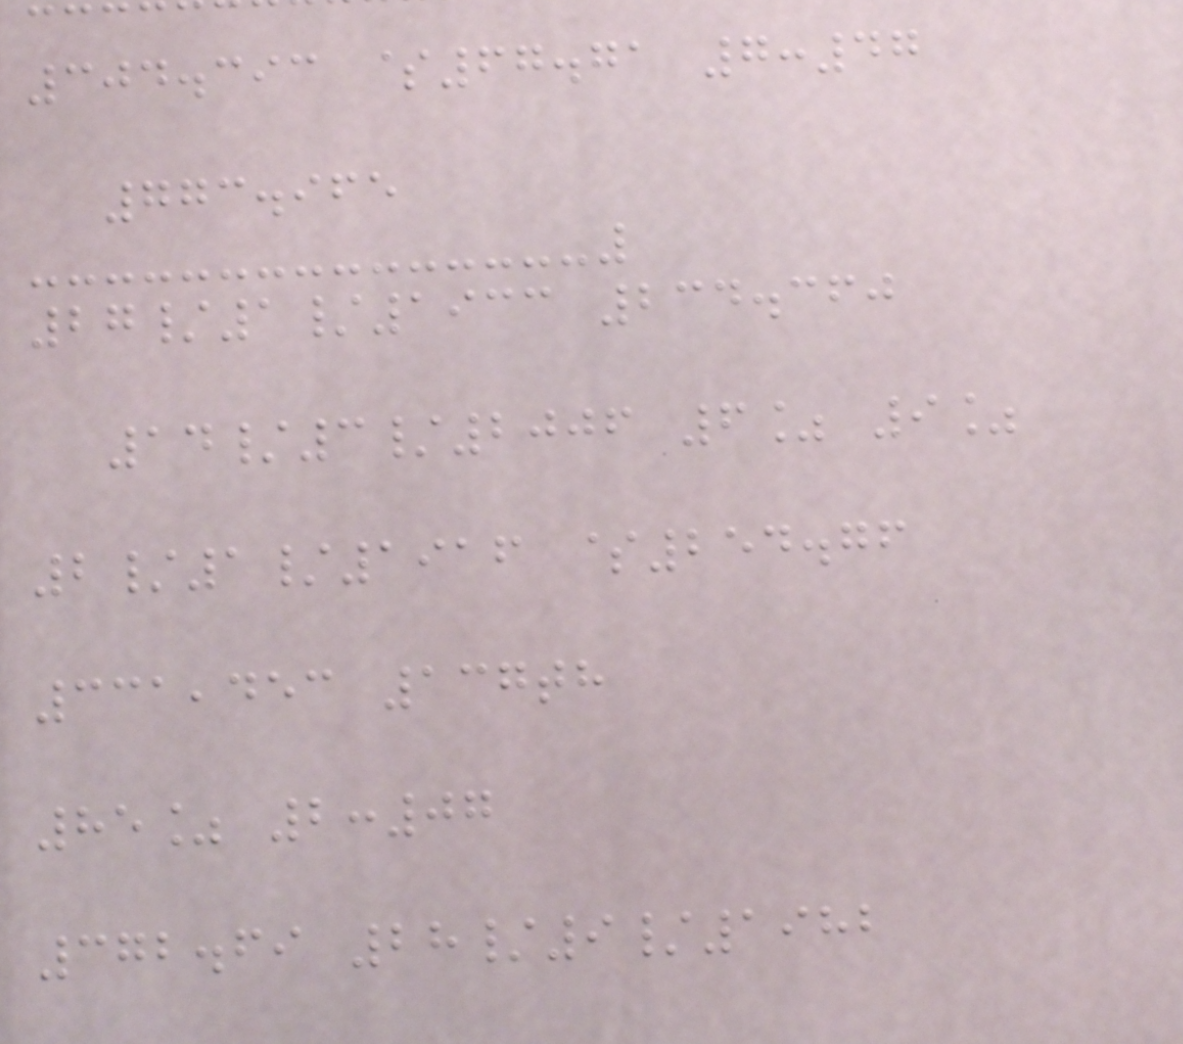304.393 $67.71 7:47
773.965
27/1/1933 234.360
14/3/2006 6% 9%
2/1/1916 $254.76
331,453 137th
85% 2:07
372.69 28/9/1982
